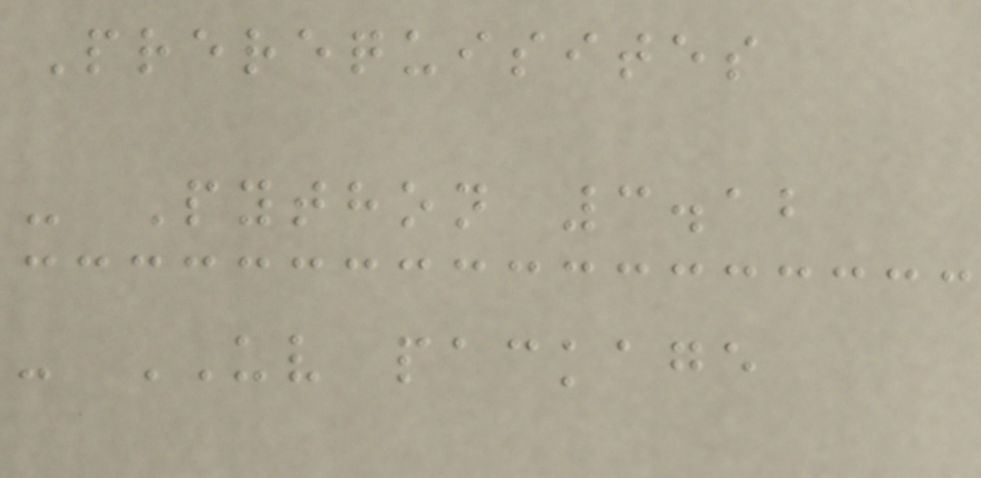Prerequisites
- Python 3.12
- UV package
